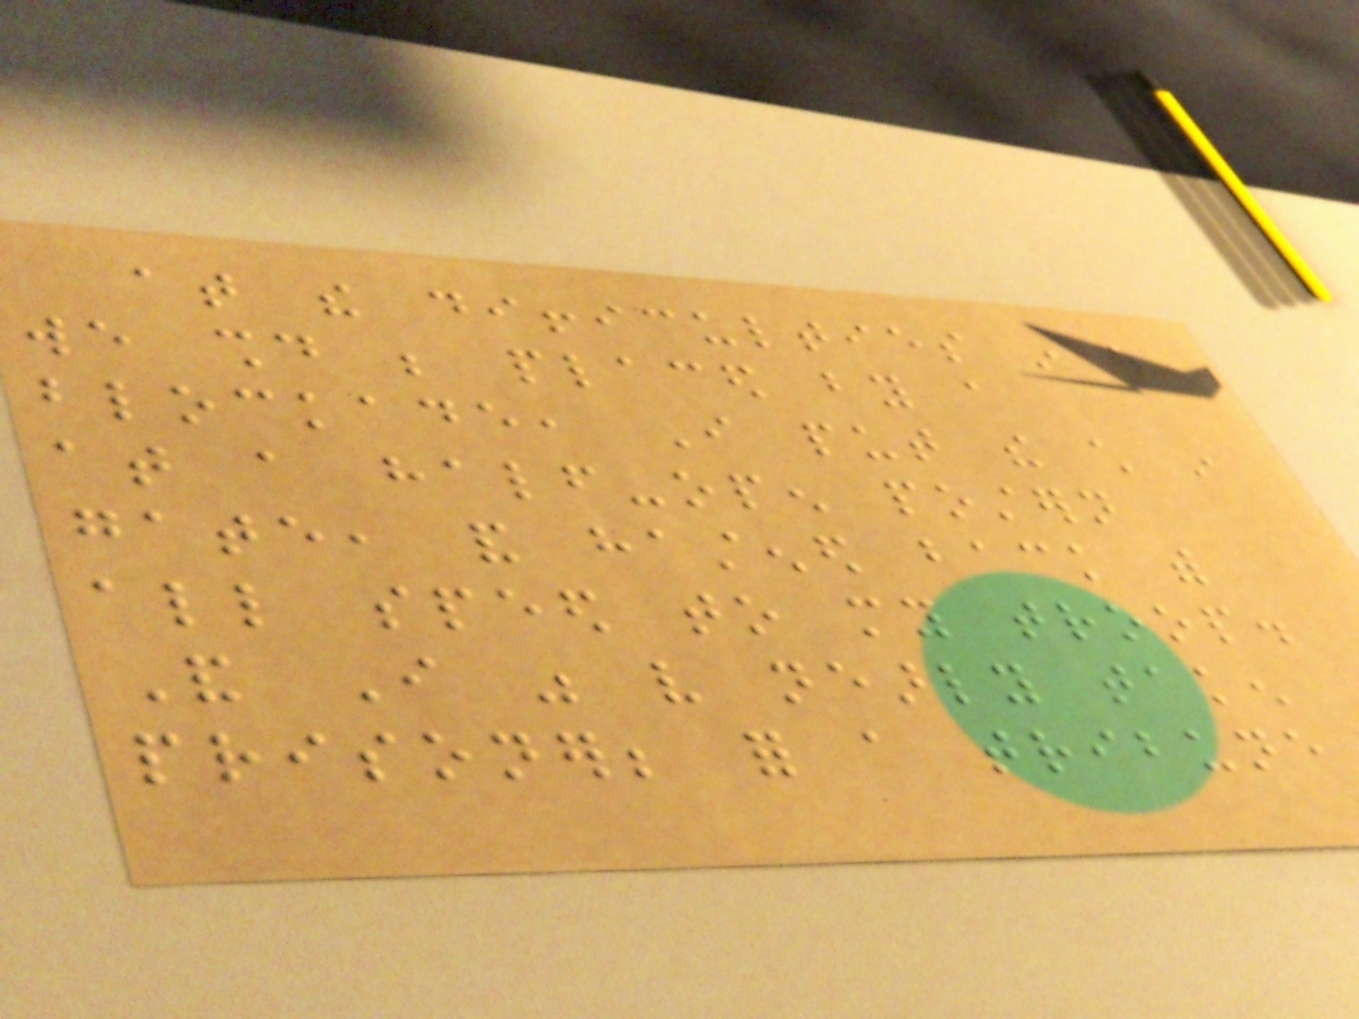at the difficulties in which
we should be placed by a
blockade, I put the child in
at a half-open postern
gate, and hastened back with
all speed to my troop.
And I was very nearly taken
prisoner; for a tribune
